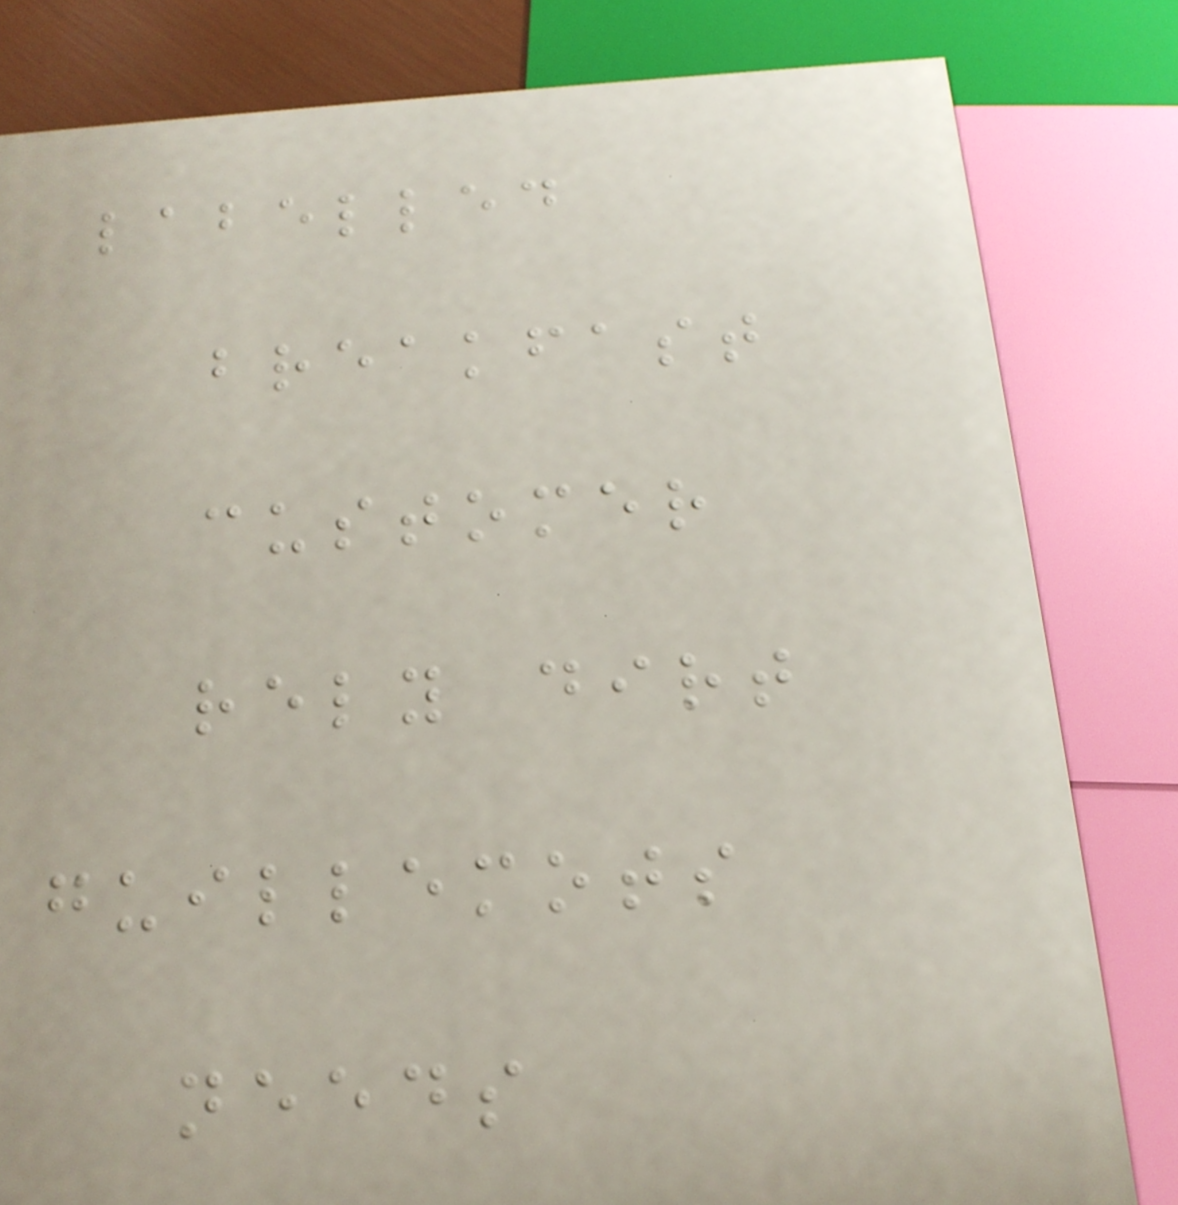labelled
breakfast
customer
rely dirt
guillemots
needs
